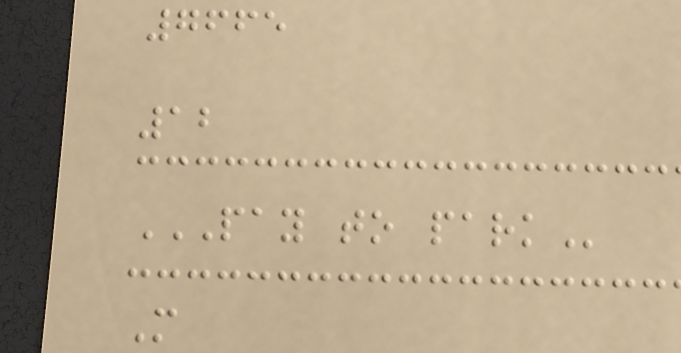7665
12
PAY TO PARK
M
